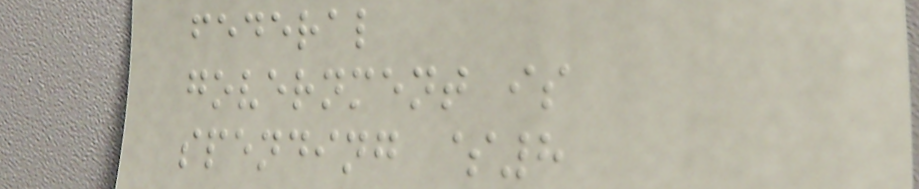federal
government is
spending $8
